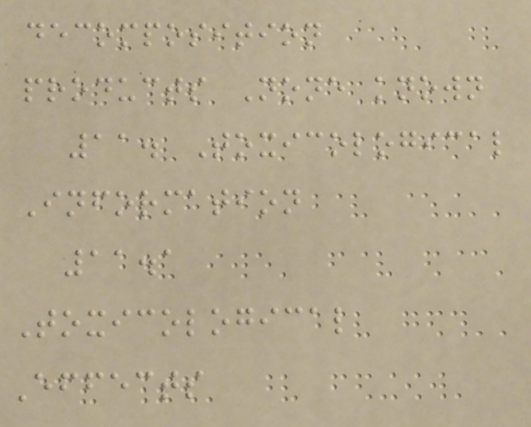decomposition
products None known
11. Toxicological
Information
11.1
Toxicological
Effects
